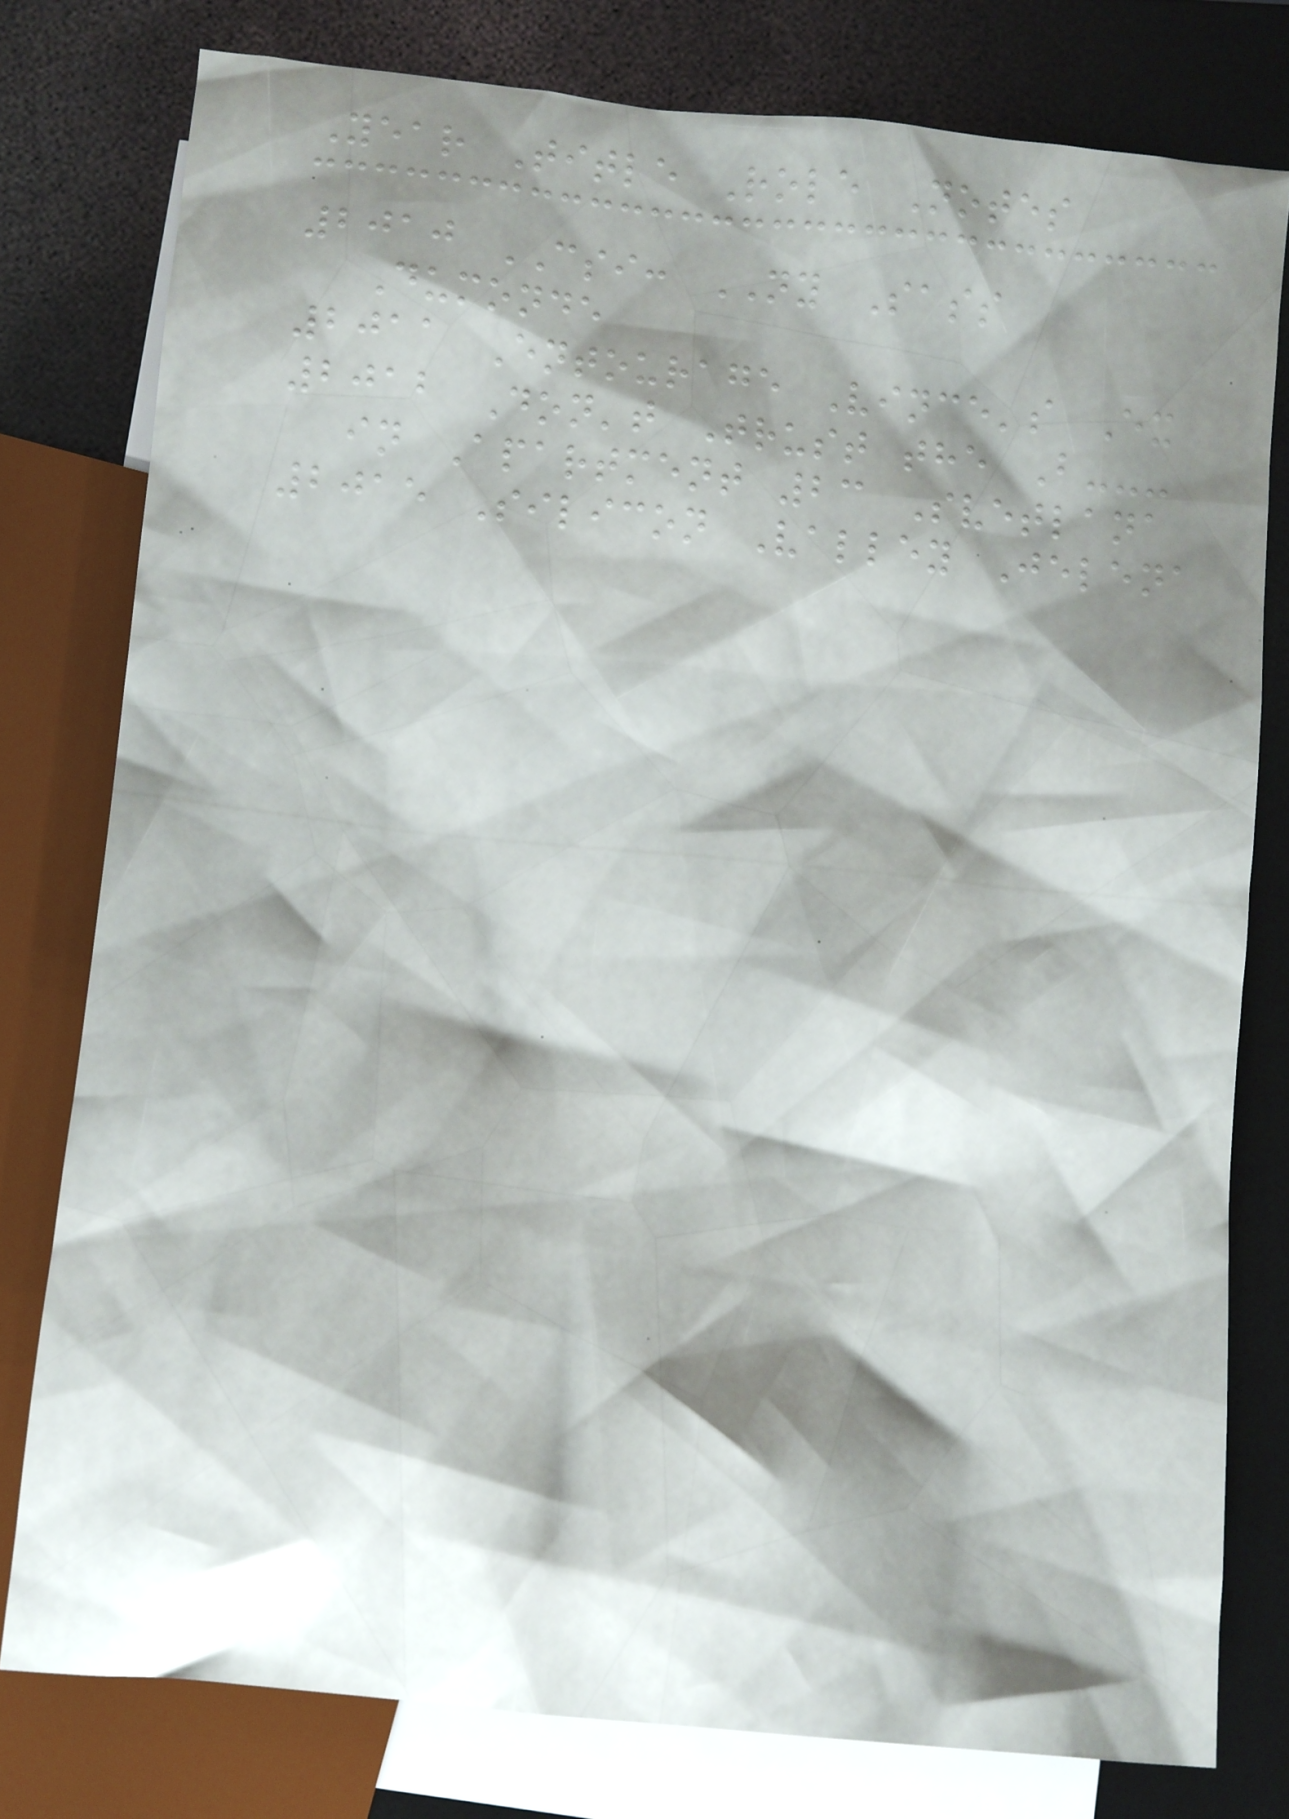Year Title Role Notes
2010 CSI: NY Sass
Dumonde
2011 Entourage Vince's Ex
2012 Don't Trust the B---
in Apartment 23 Svetlana
2015 Silicon Valley Jelena
